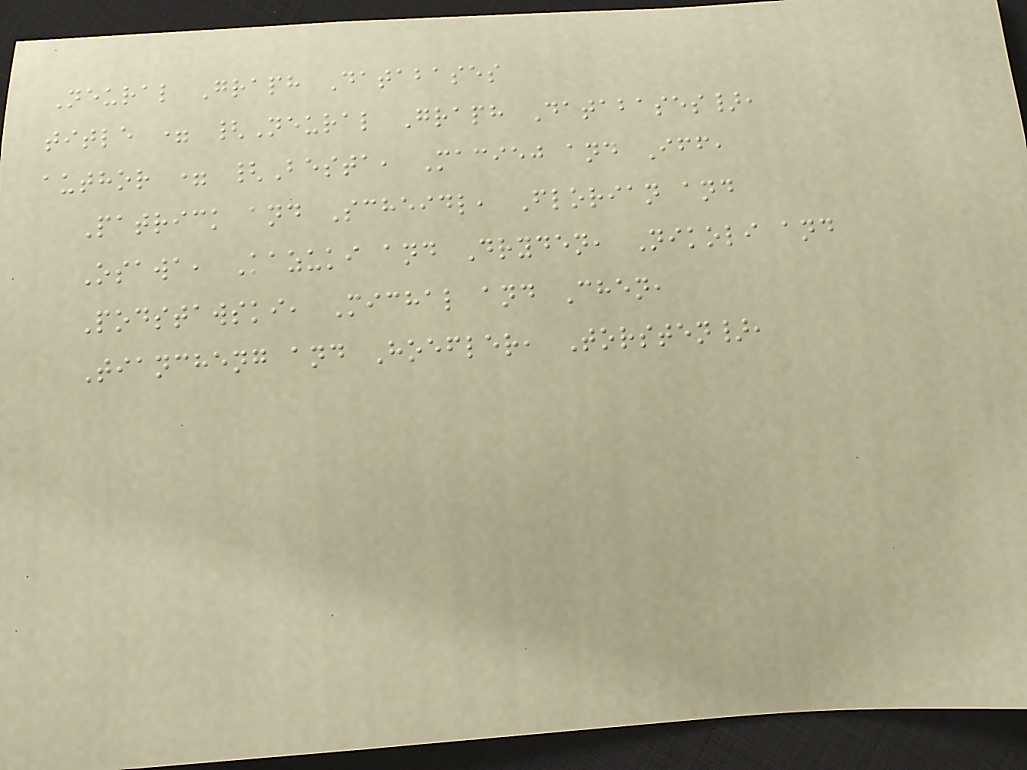Neural Graph Databases
title = {Neural Graph Databases},
author = {Besta, Maciej and Iff,
Patrick and Scheidl, Florian and
Osawa, Kazuki and Dryden, Nikoli and
Podstawski, Michal and Chen,
Tiancheng and Hoefler, Torsten},
